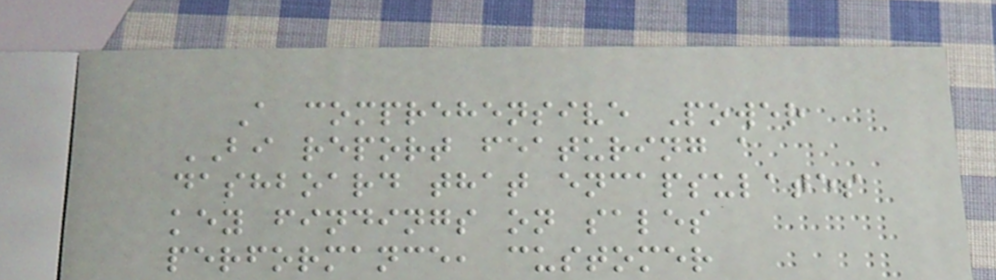A comprehensive Power
BI report featuring a
dashboard that encapsulates
key findings on sales
performance, customer
